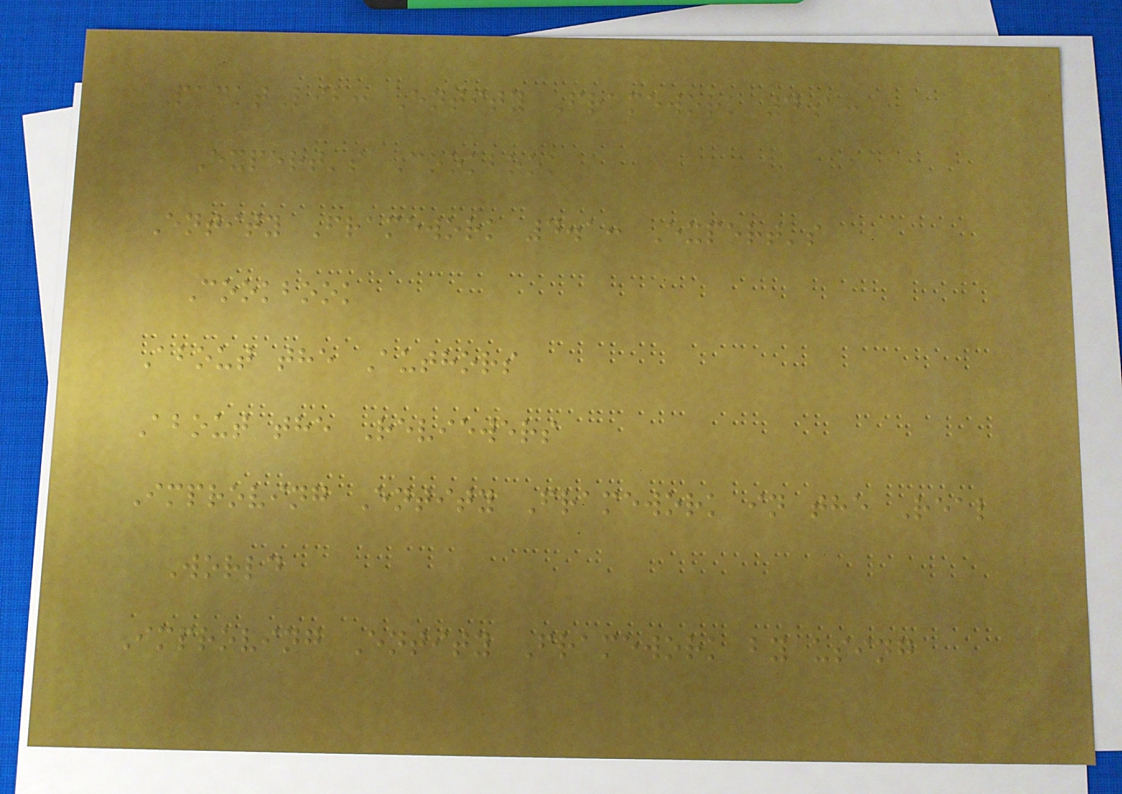PacktLib: Entity Framework 4.1:
Expert's Cookbook
Entity Framework 4.1: Expert's
Cookbook
About the Authors
About the Reviewers
Improving Entity Framework in the Real
World
Improving Entity Framework by using
